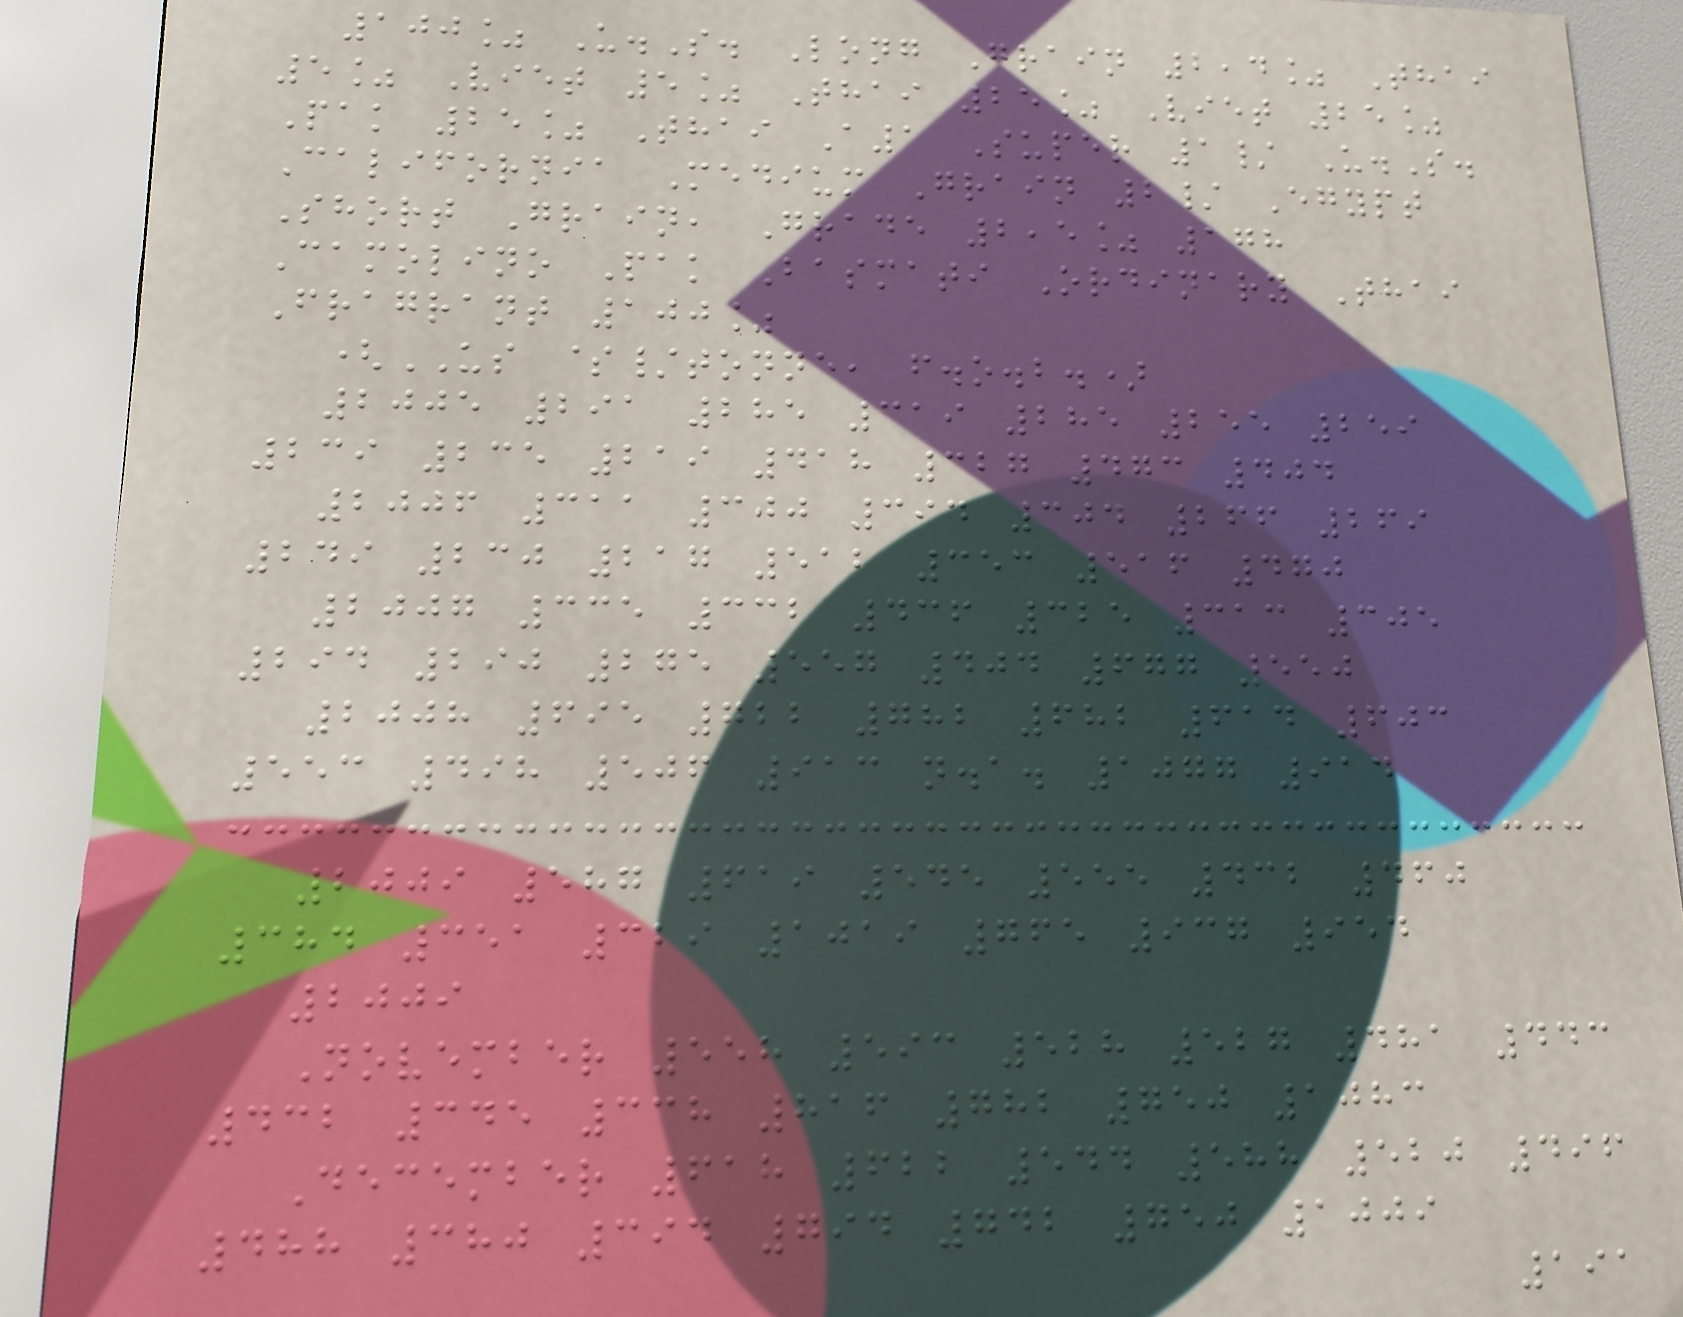100% U.S. Long Grain 2,4% Thai
5% Viet 5% Thai 25% Viet 25%
Pak 25% Thai A1 Super 1/ U.S.
California Medium Grain 2/ Egypt
Short Grain, Grade 2,5% 178
Camolino Pak Basmati Ordinary Thai
Fragrant 100%
(US $/tonne, f.o.b.)
2005 291 285 319 285 255 259
239 235 219 418 327 473 404
2006 311 300 394 304 266 269
249 230 217 512 353 516 470
2007 335 332 436 325 313 305
294 290 275 557 404 677 550
2008 695 722 782 682 614 603
553 498 506 913 n.a. 1077 914
2009 587 619 545 555 432 460
384 351 329 1019 765 937 954
2009
November 558 593 528 527 481 443
432 345 338 816 782 750 1083
December 618 622 544 588 520 496
488 380 394 794 742 750 1009
191
